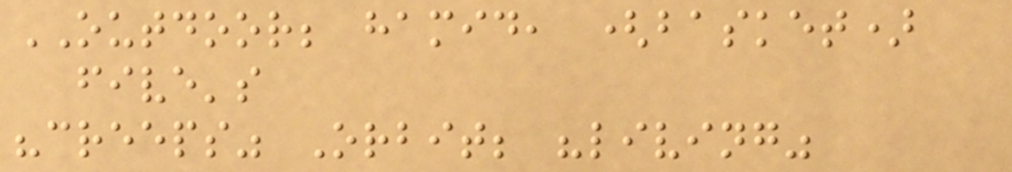OUTDOOR; hamid, (basket)
five's
"creeps" Orbit; "living"
